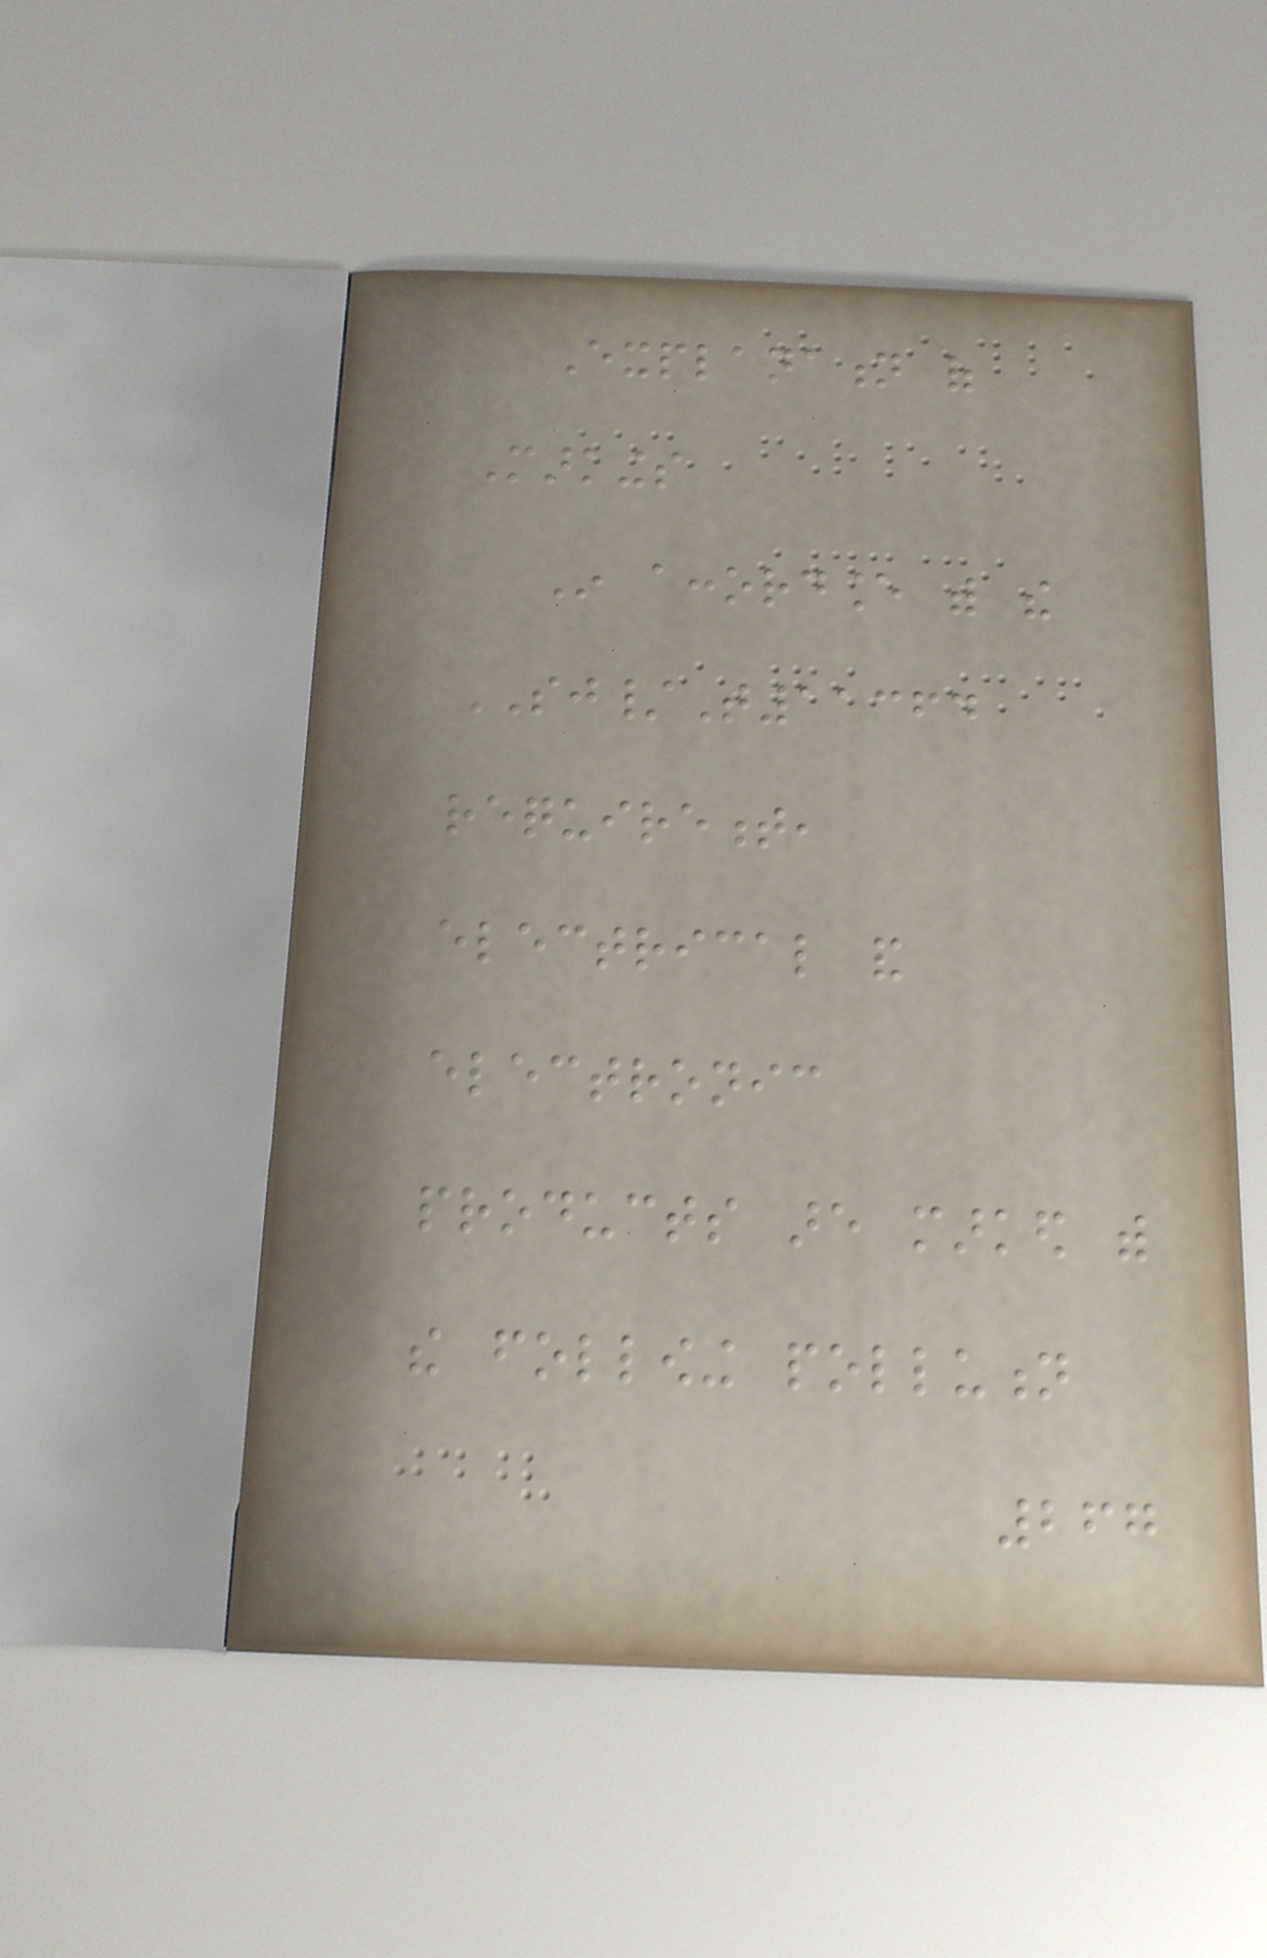Explanation of
Markings
In accordance with the
SJ/T11364
requirement,
electrical and
electronic
products are marked with
the following pollution
267
